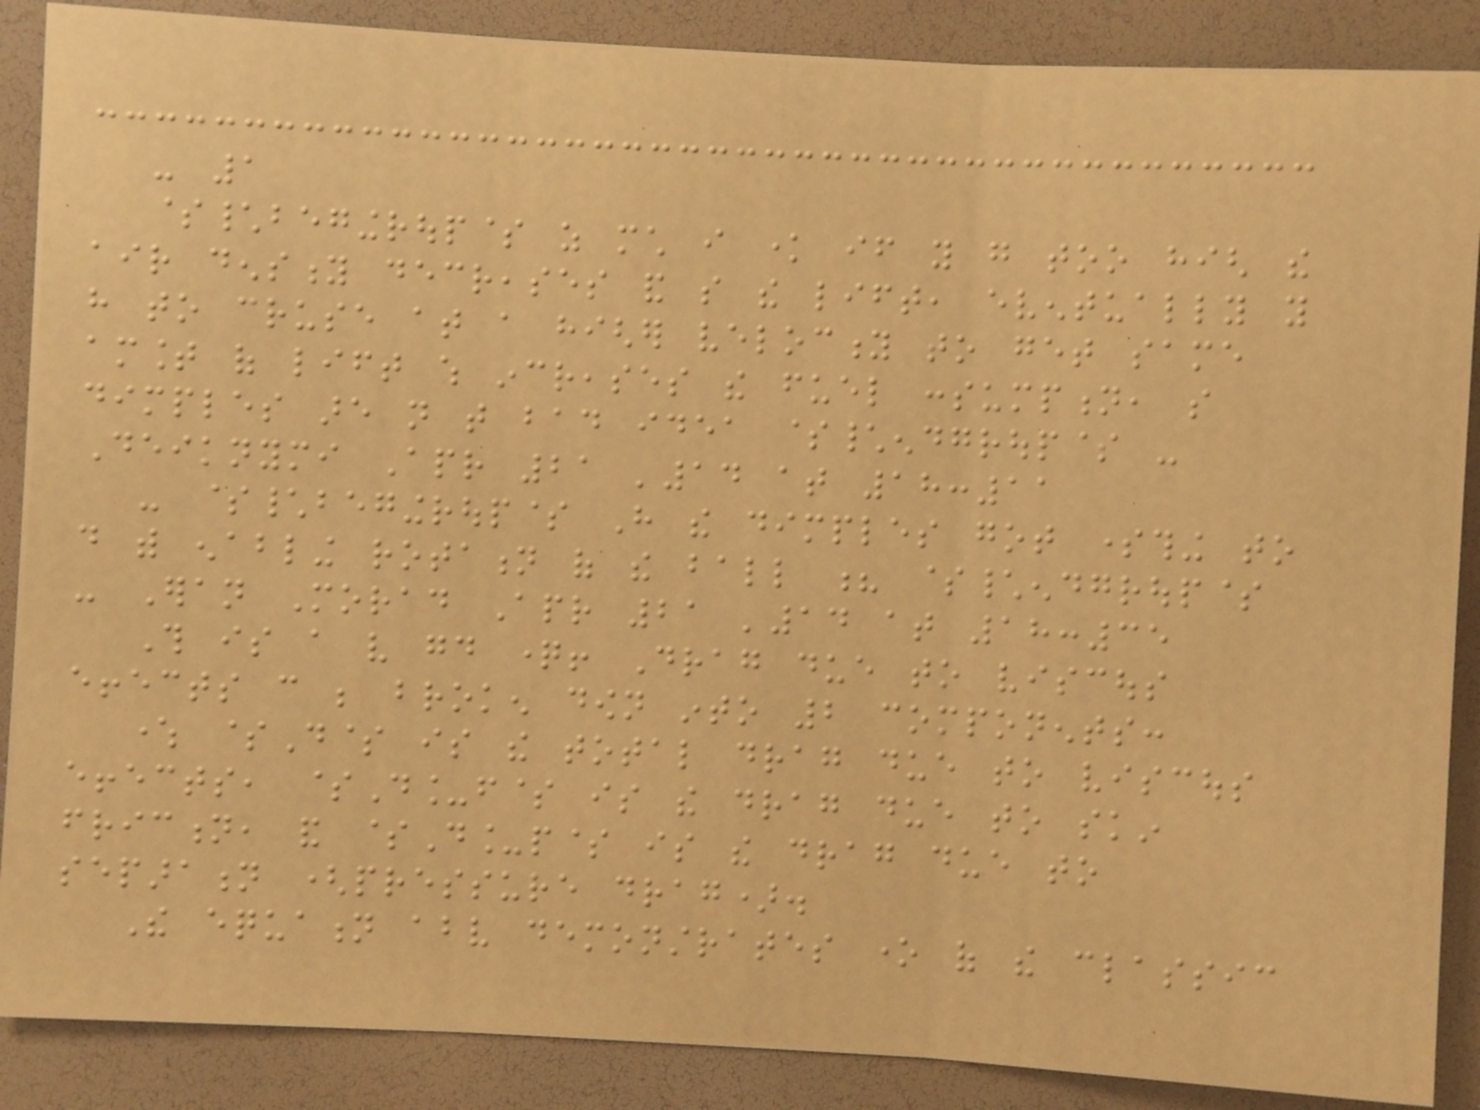- 1
$\begingroup$ as much i know if you go too high the
air density decreases and so the lift, eventually you
have to cruse at a higher velocity to get same
amount of lift which increases the fuel consumption, so
dimples are not that bad idea $\endgroup$ -
Deiknymi Apr 21 '14 at 18:11
- $\begingroup$ Have the dimples got something to
do with enabling rotation of the ball ? $\endgroup$
- Eran Morad Apr 21 '14 at 18:35
This is a very good question! Drag due to viscous
effects can be broken down into 2 components:
where $D$ is the total drag due to viscous
effects, $D_f$ is the drag due to skin
friction, and $D_p$ is the drag due to
separation (pressure drag).
The equation above demonstrates one of the classic
